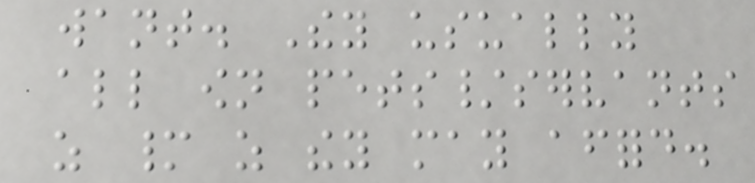want. They usually
all own pets/servants
as many as they may afford.
